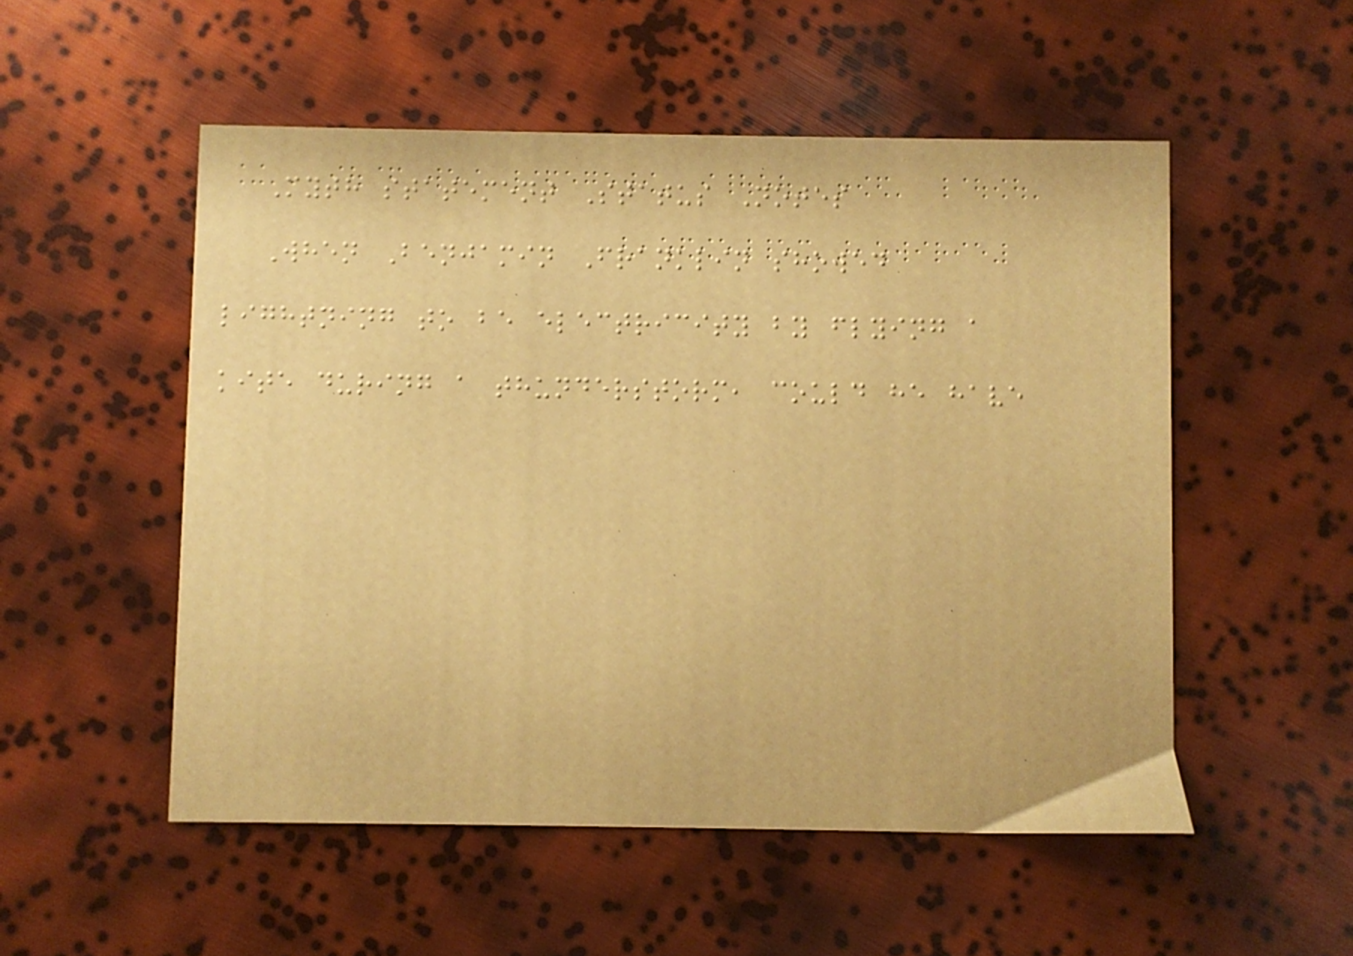Myth statement Status Notes
When Benjamin Franklin showed
lightning to be electricity by flying a
kite during a thunderstorm, could he have
